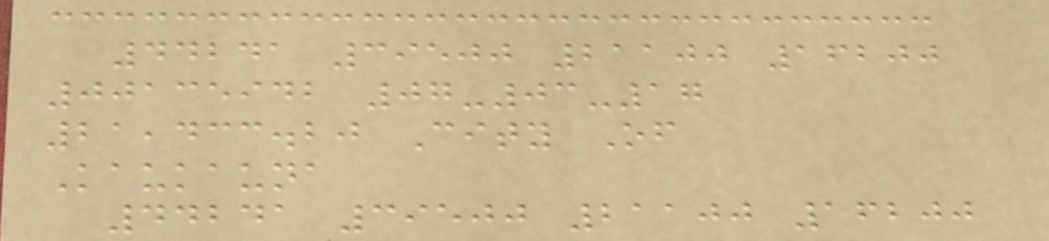44241 39500 21100 16200
00135942 07-03-17
21,433.20 City Of
Kaukauna
44241 39500 21100 16200
